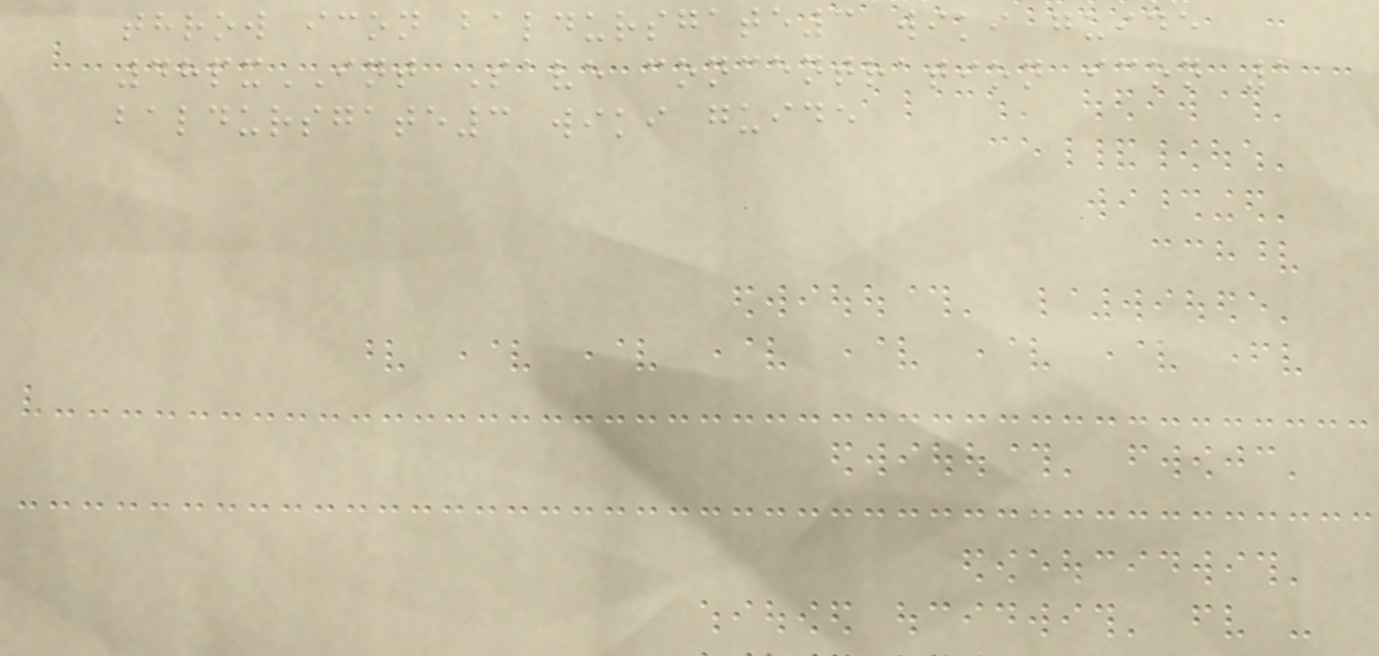throw icon baldursgate3 wiki guide
48pxINT Save concentration icon 1
baldursgate3 wiki guide
